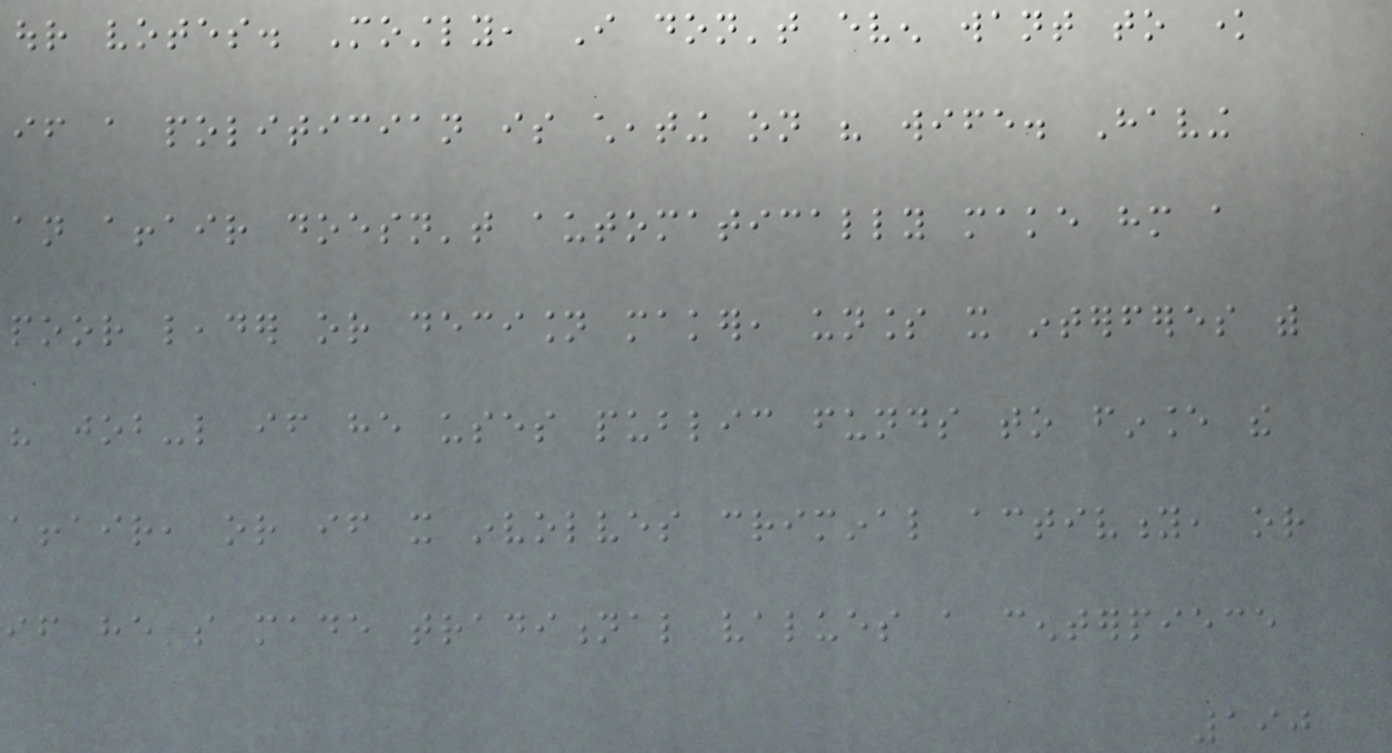our votes. Mostly, I don't even want to know
if a politician is cheating on his wife. Having
an affair doesn't automatically make him a
poor leader or decision maker, unless it interferes with
his job-like if he uses public funds to finance the
affair, or if it involves criminal activity, or
if he's made traditional values a centerpiece
190
